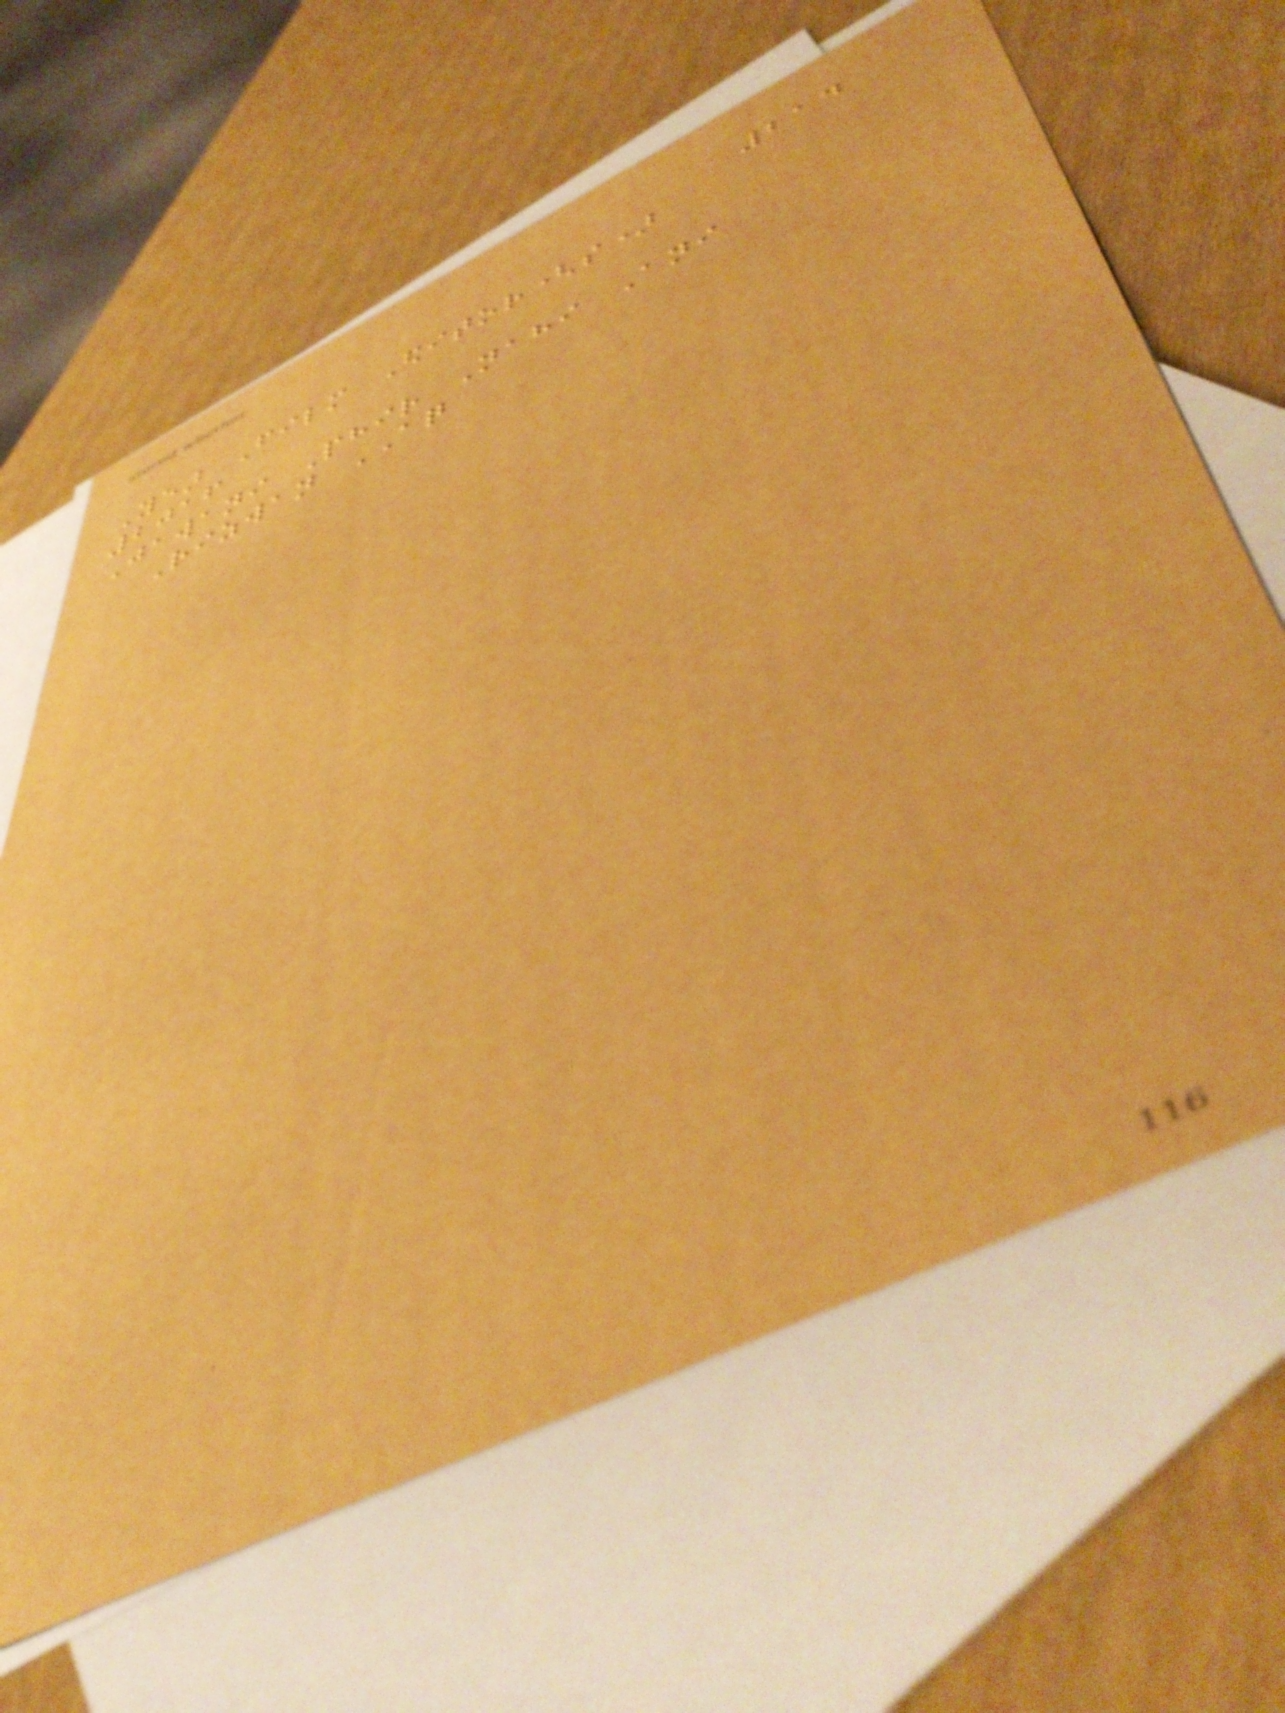214
Year Film Editor(s)
2016
Jawani Phir Nahi Ani
Rizwan AQ
